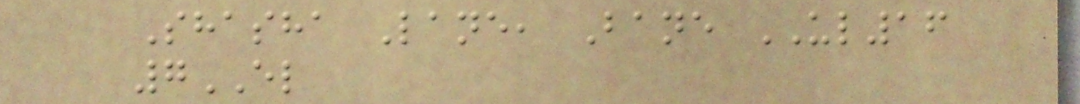Shasha Lane, Bane UL16
7EL
